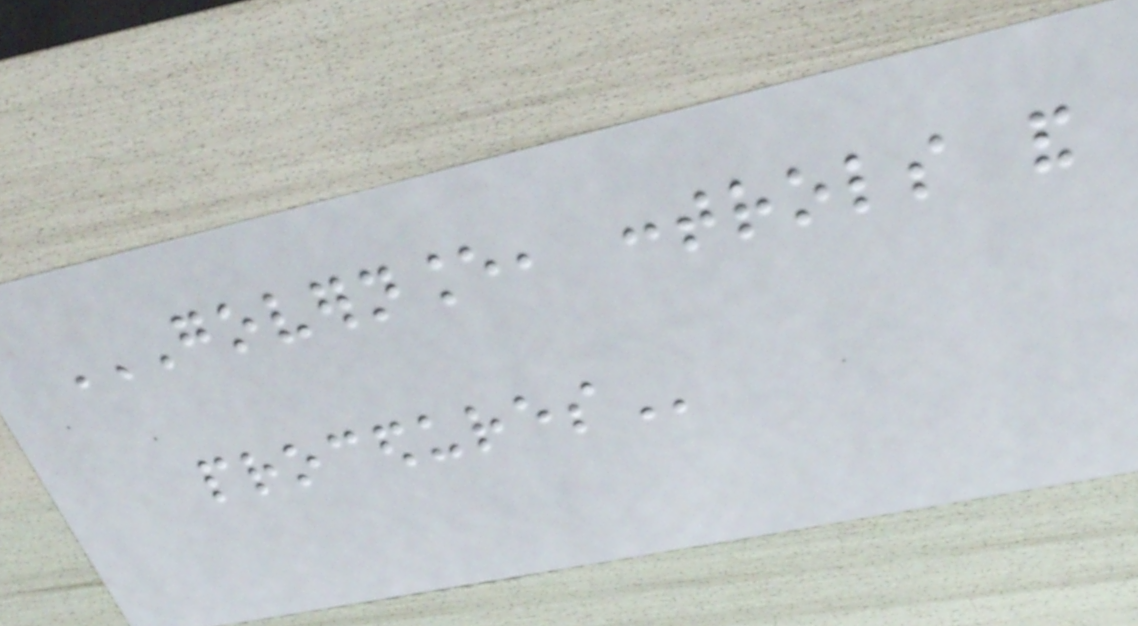GOVERNANCE, CONTROLS AND
PROCEDURES
